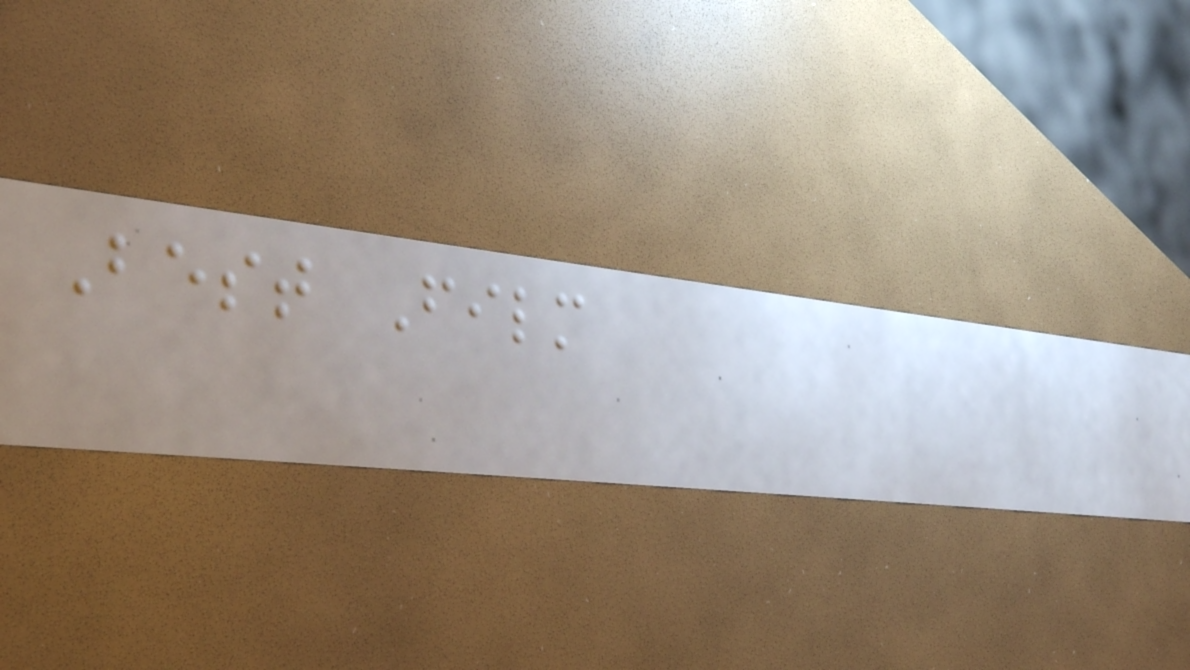Best Film
